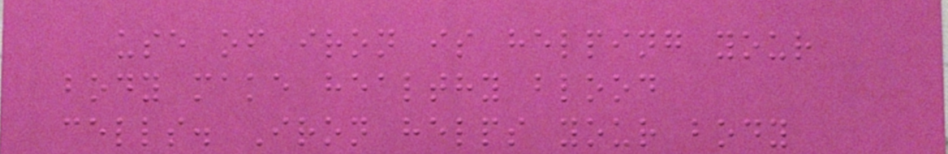use of iron is helping your
body make healthy blood
cells. Iron helps your body
